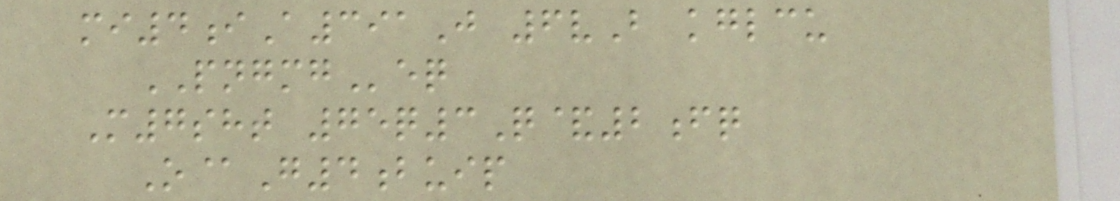mi4iA391J 6vB kglcu
PNGMGeq
M7sht 75q3Q&2fq
O@G4buip
